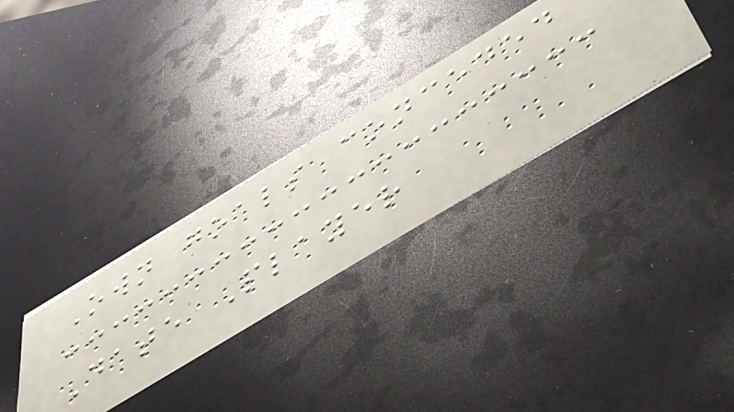Own goals conceded
Date Player
